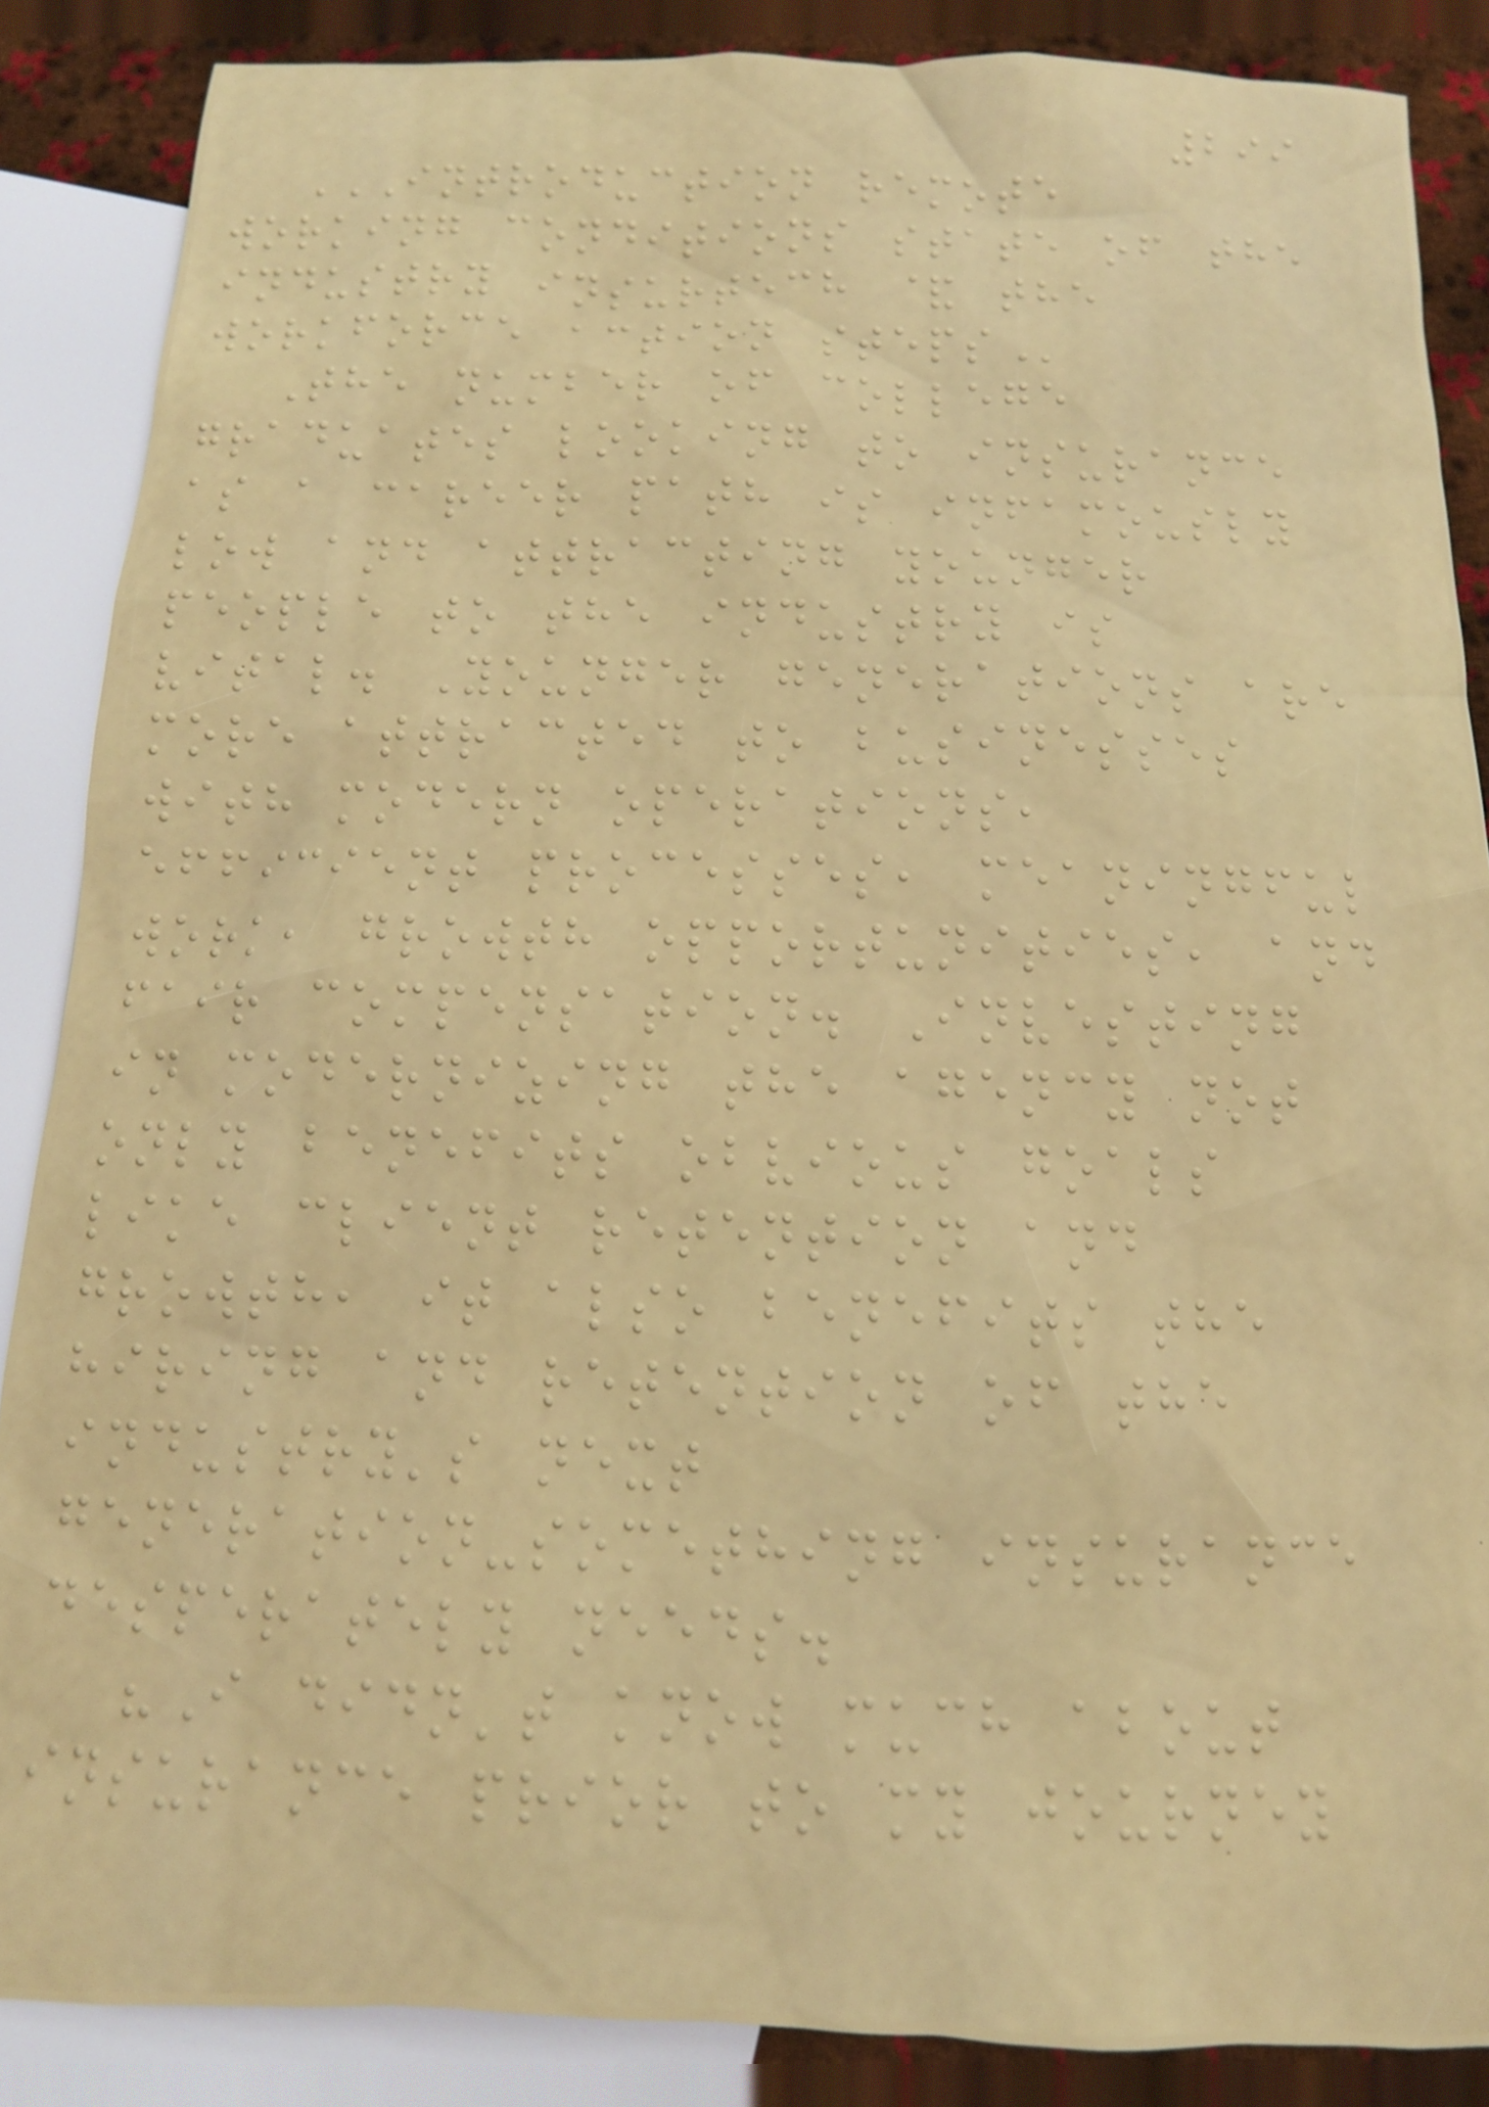299
INTRODUCTION REMOTE
WORKING CONDITIONS STATE OF THE
INDUSTRY INSURTECH & THE
WORKFORCE ACTION STEPS
The number of college
graduates looking to insurance
as a career path is infamously
low and attracting younger
people to the industry is
vital. Younger generations are
more attracted to businesses
with modern operations,
efficient processes, meaningful
work, growth opportunities, and
fair compensation. Investing
in modernizing the agency not
only benefits obvious goals
like client retention and
growth, it also benefits the
hiring and retention of the
industry's next
generation-something insurance
desperately needs.
"I didn't know much about
insurance prior to my journey
